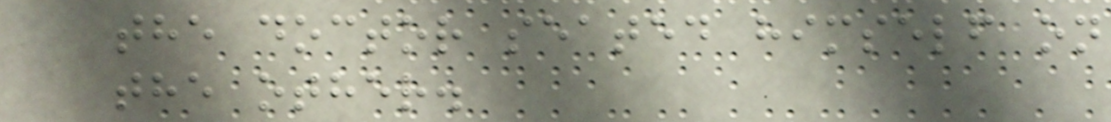the doctor seated himself on
the other.
